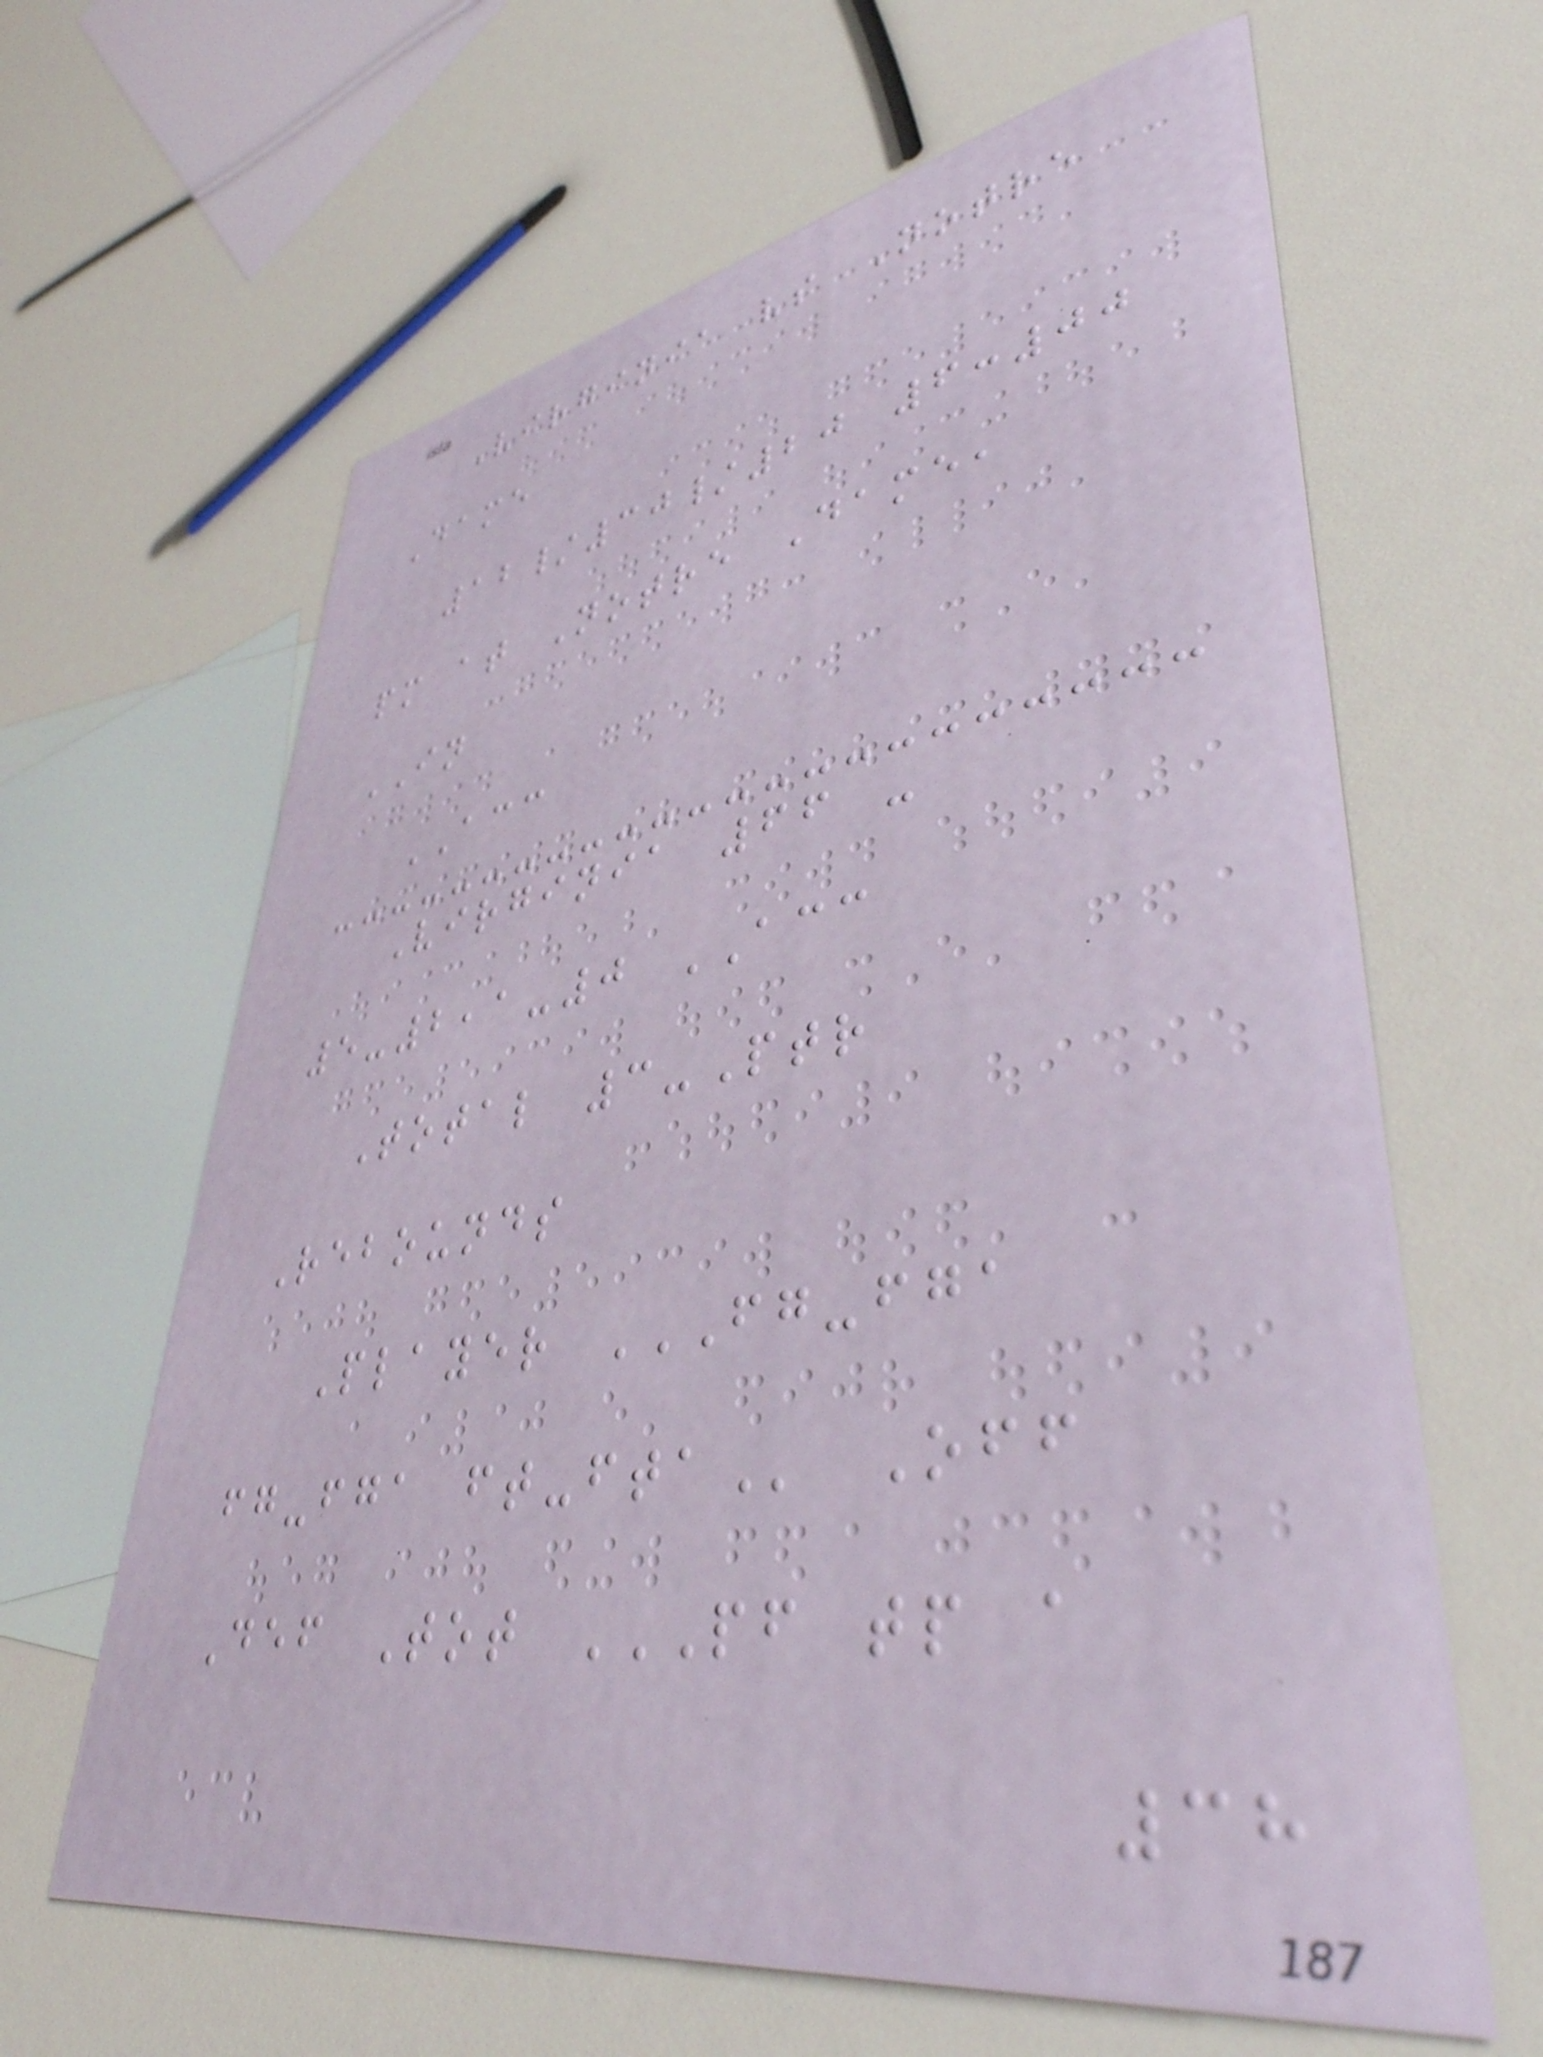Virginia vs Notre
Dame
12/30/20 6:00
pm at Notre Dame,
IN
ACC
Virginia 66 -
5-2,1-0 ACC
Total 3-Ptr
Rebounds
Player FG-FGA
FG-FGA FT-FTA Off
Def Tot PF TP A
38
